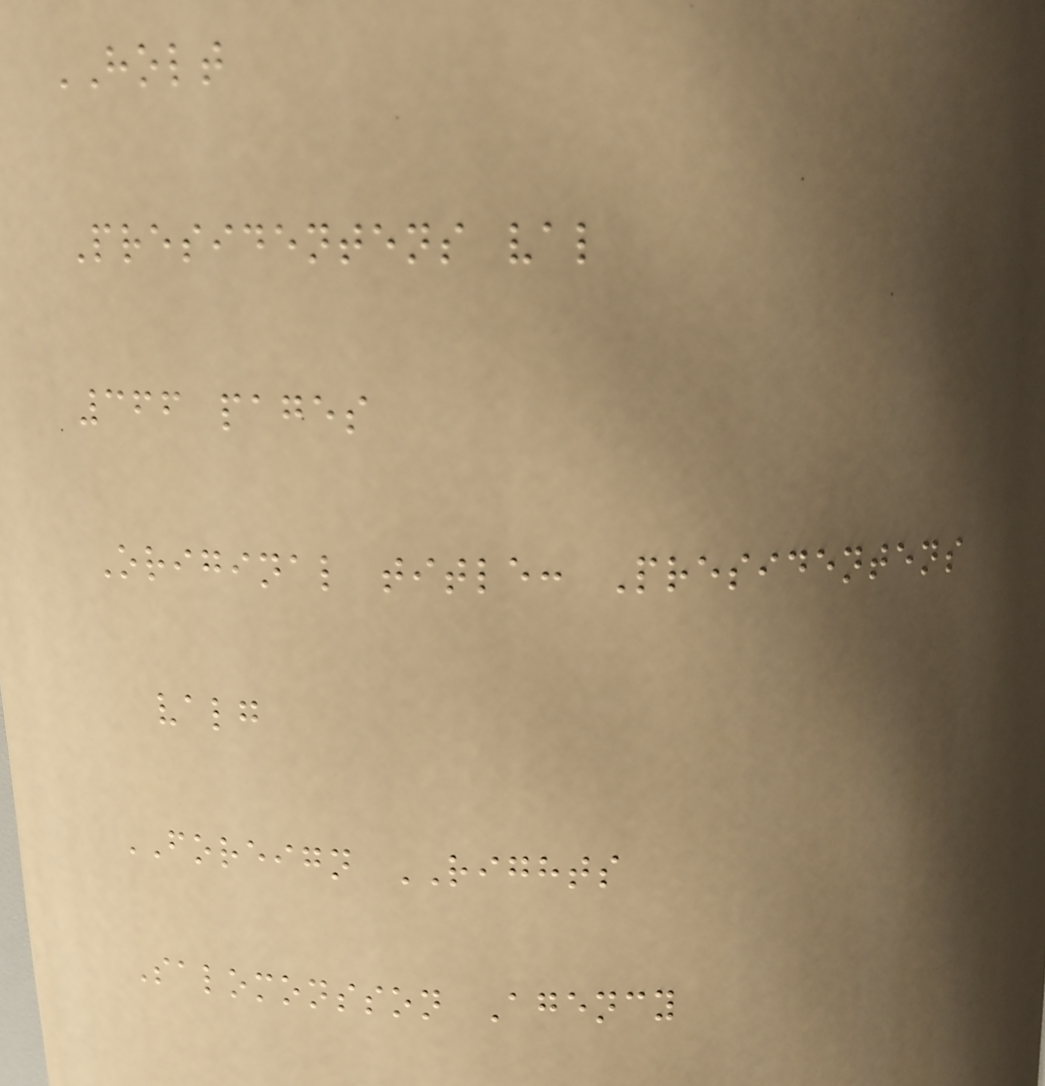HOLT
Presidentens val
366 pages
Original title: Presidentens
valg
FOREIGN RIGHTS
Salomonsson Agency
